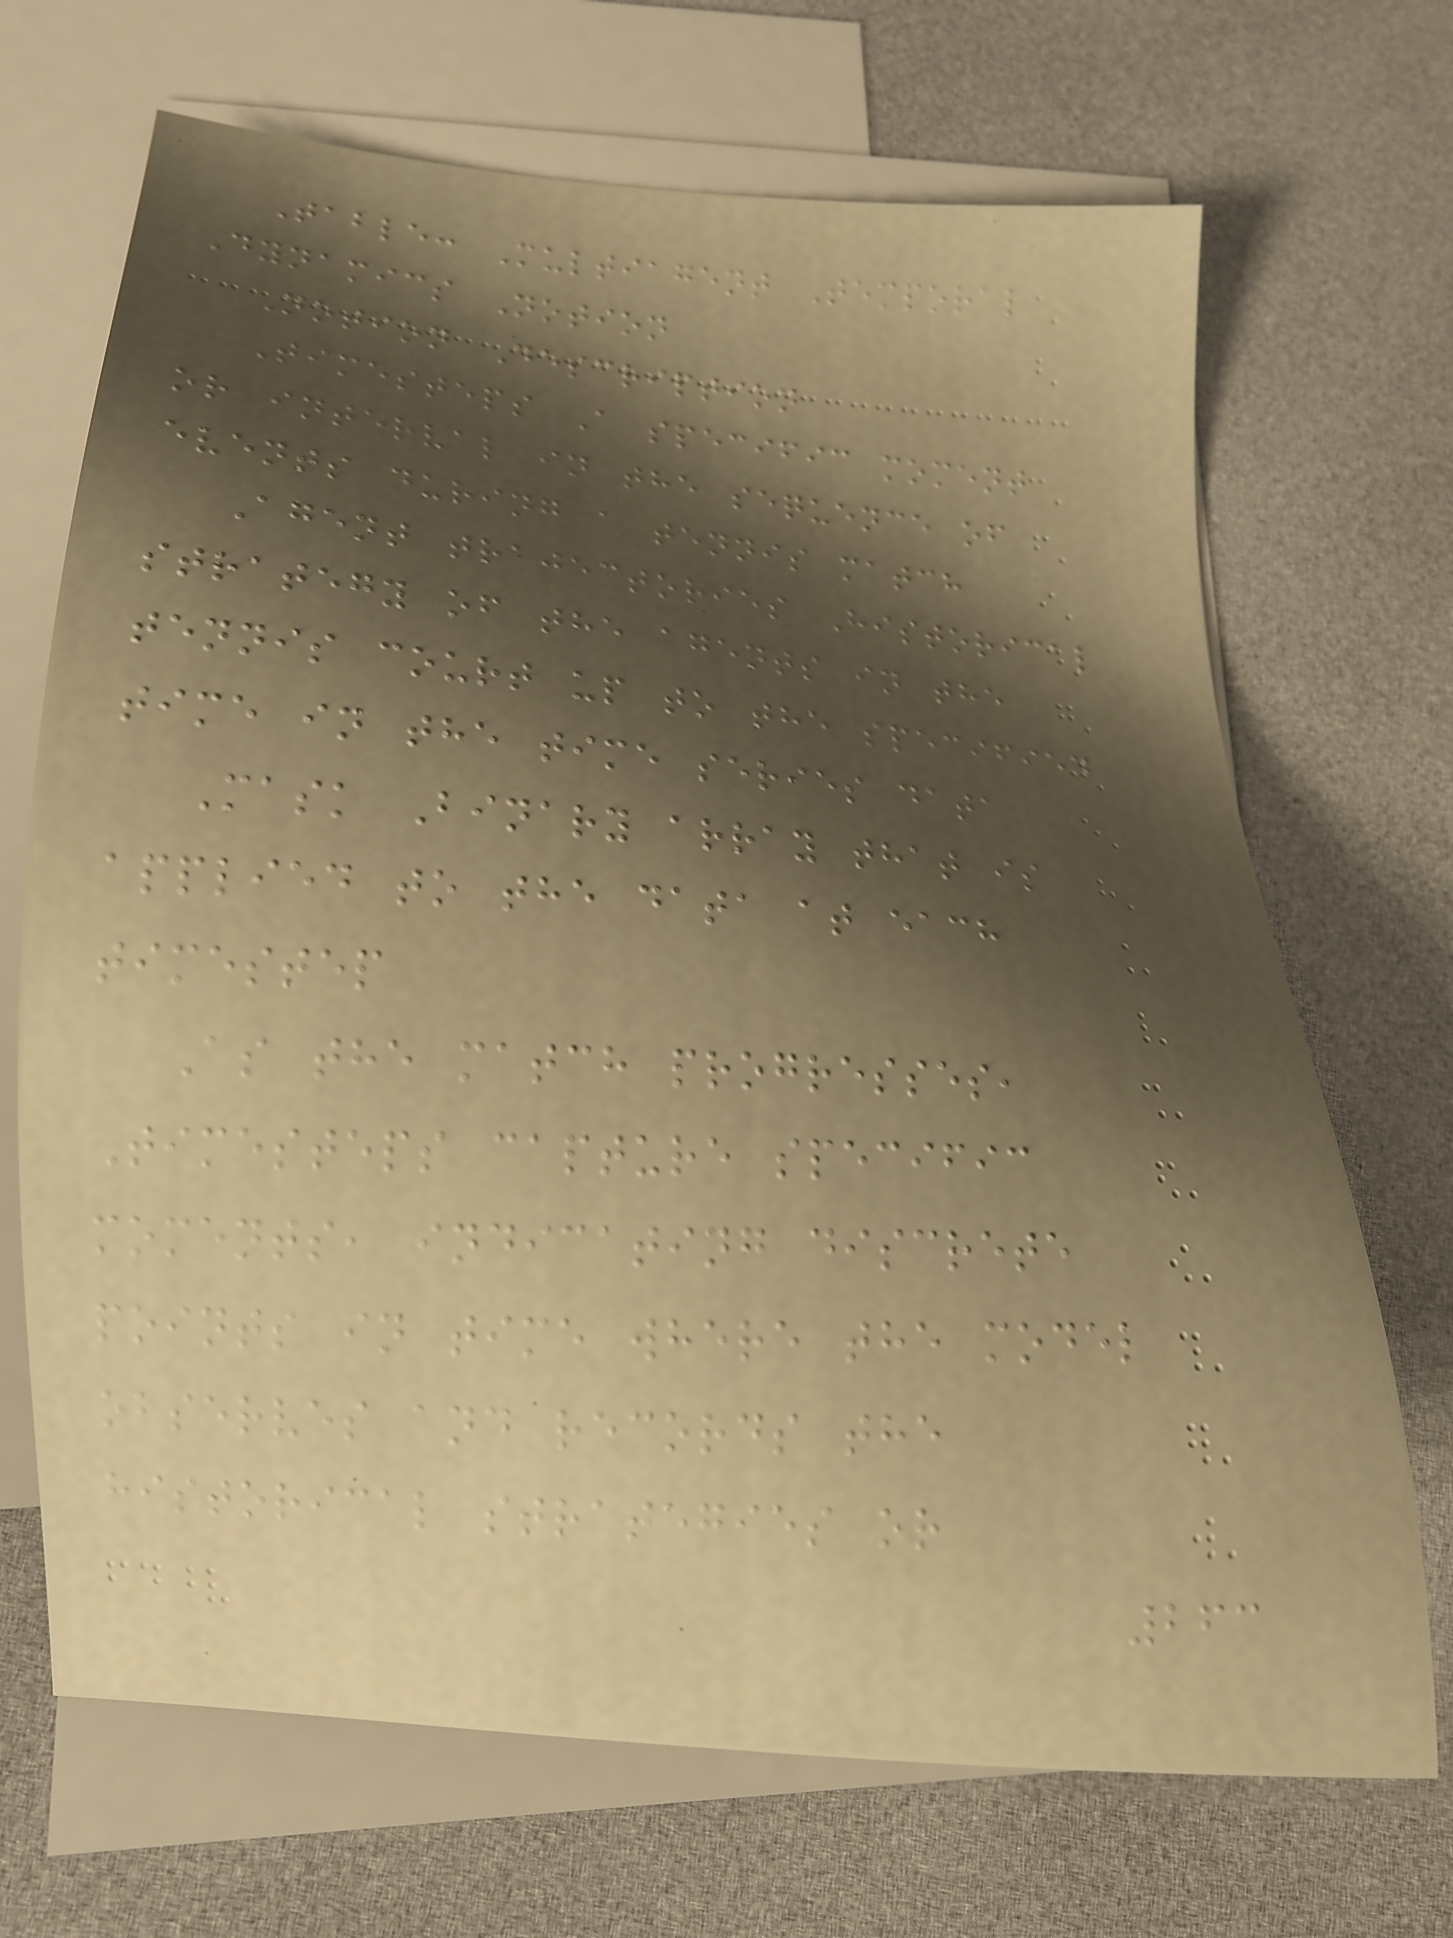Table: Multiagent Temporal
Dynamics Notion
Notion Description
Timesteps A specific moment
or interval in the sequence of
events during a tennis match
Agent trajectories Historical
strategy of the agents in the
tennis court up to the specified
time in the time series data
Mask Binary array that is
applied to the data at each
timestep
As the match progresses,
Timesteps capture specific
moments, indicating discrete
points in time where the model
observes and records the
historical strategies or
263
